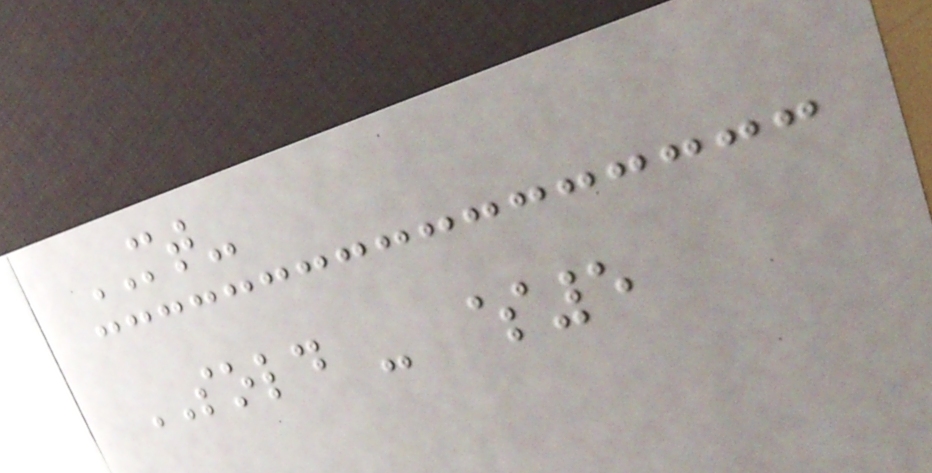MT-
SOLD - $5
